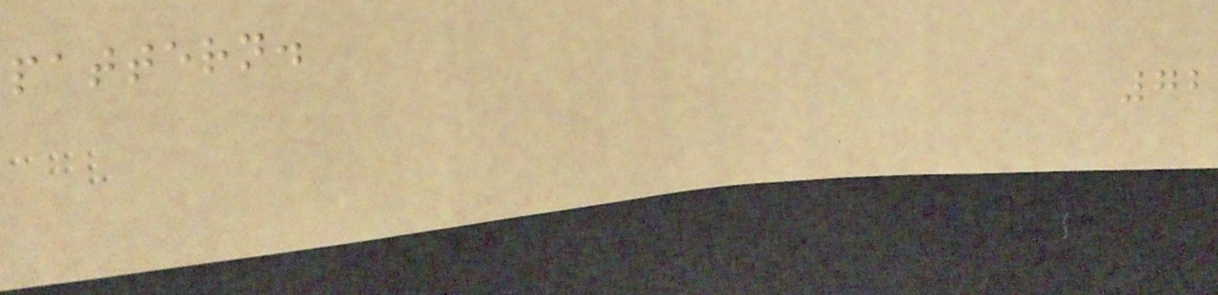pattern.
72
